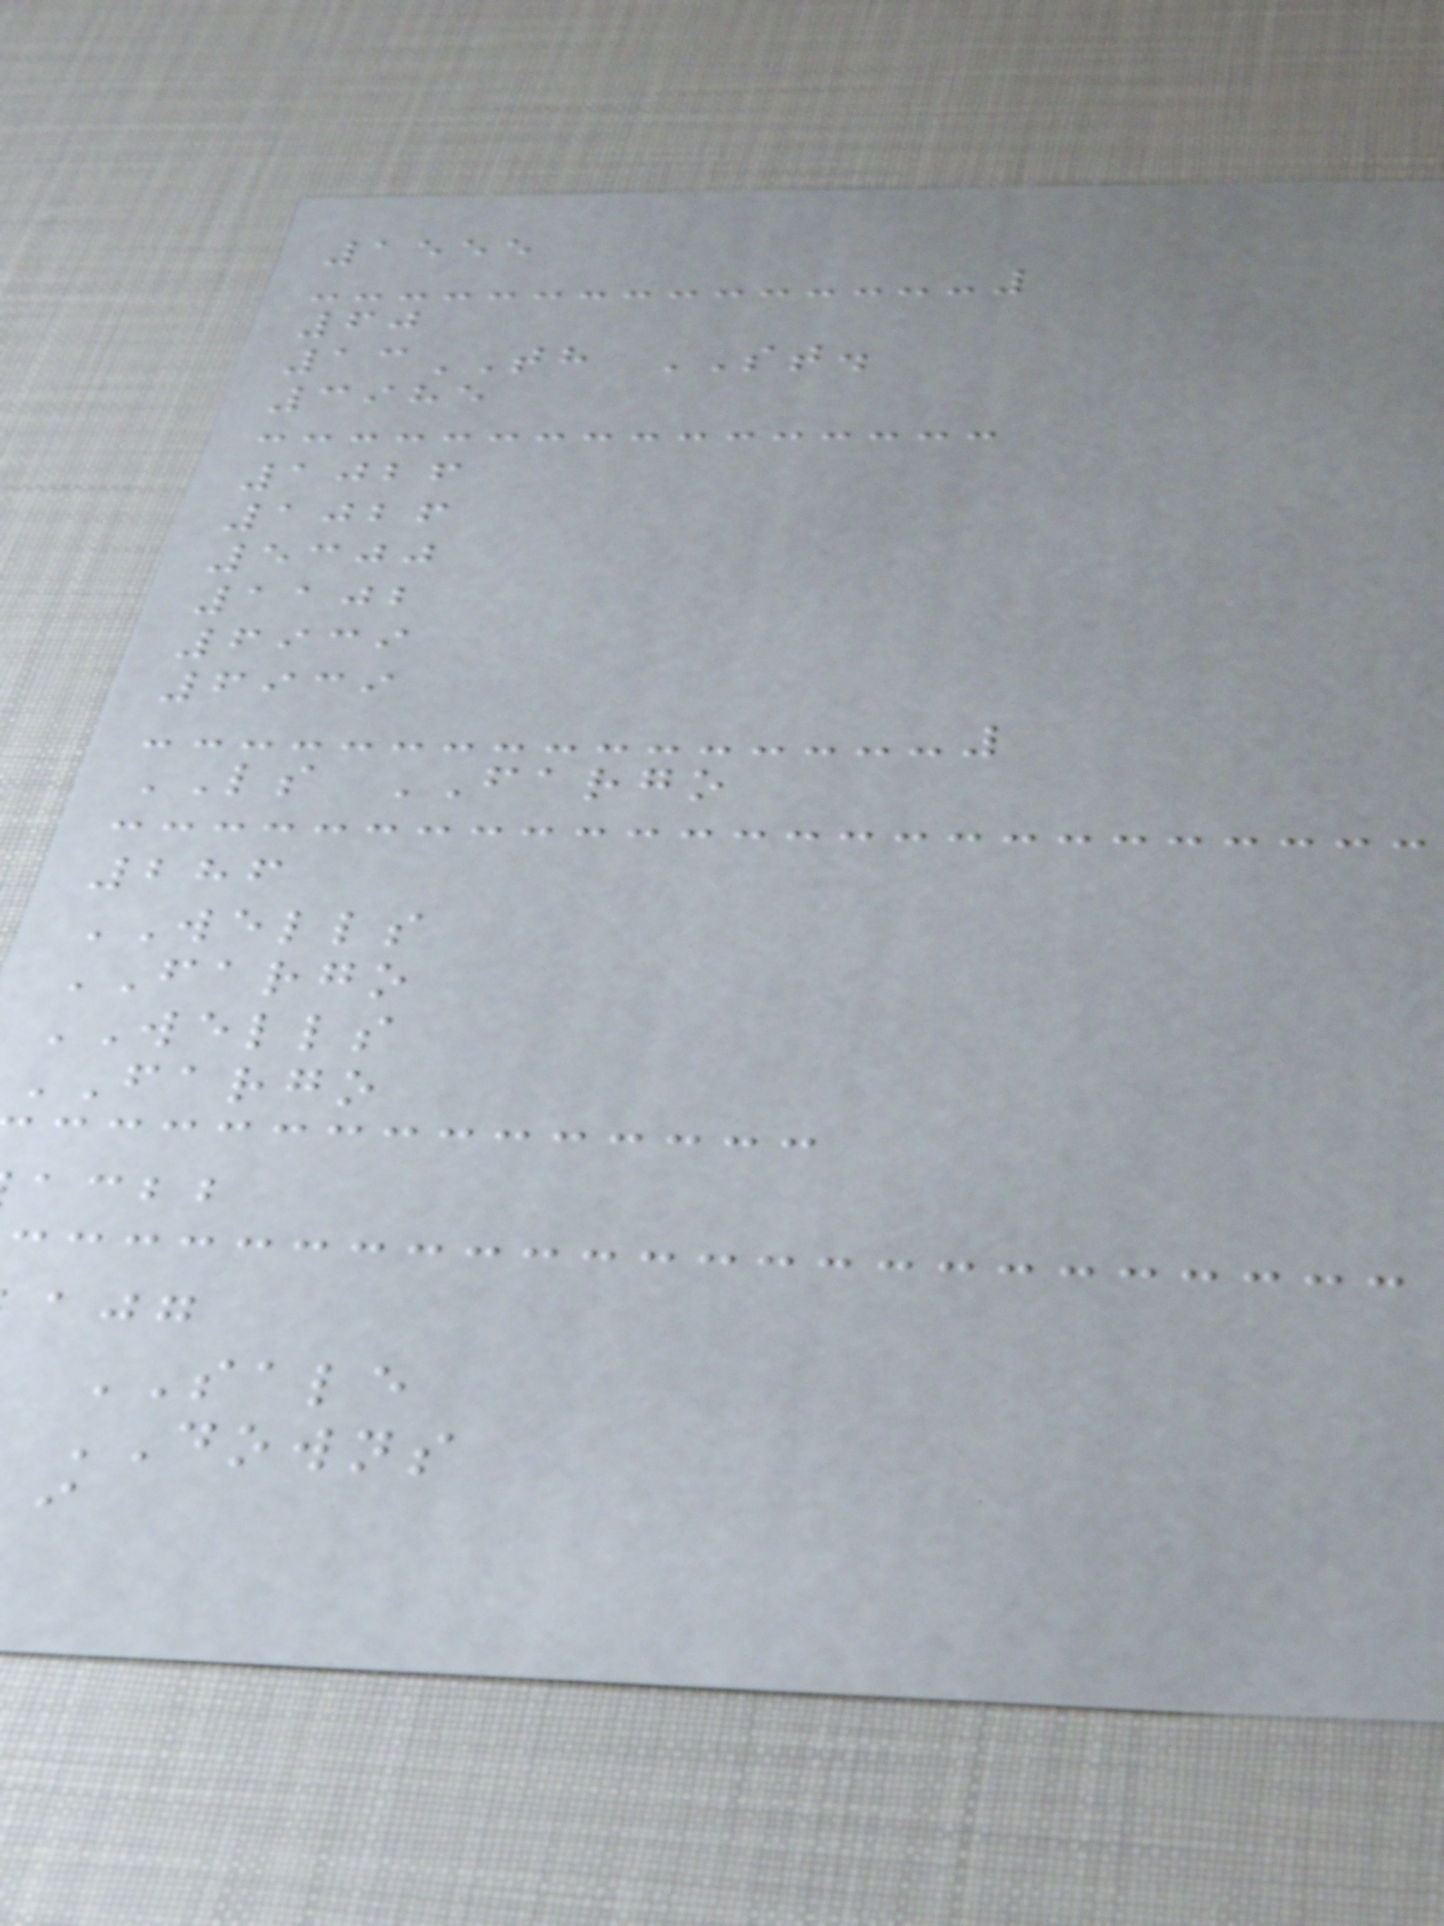1555
60
13TH ST.
3985
1026
1026
5300
1102
6939
6939
LS FARGO
286
WELLS
FARGO
WELLS
FARGO
acbb
SALE
DOWNS
